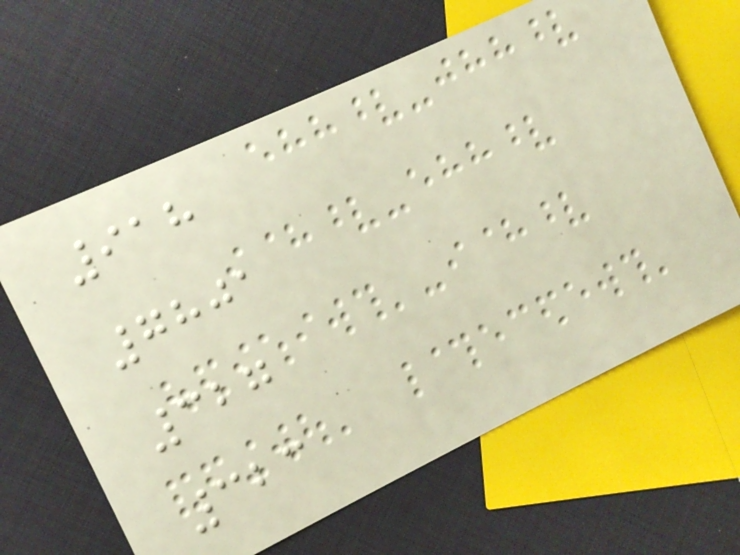918
7801
327
323
